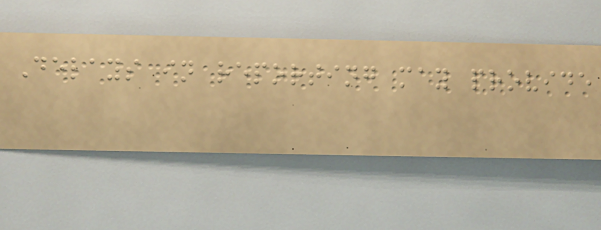Delays in reporting may provide
